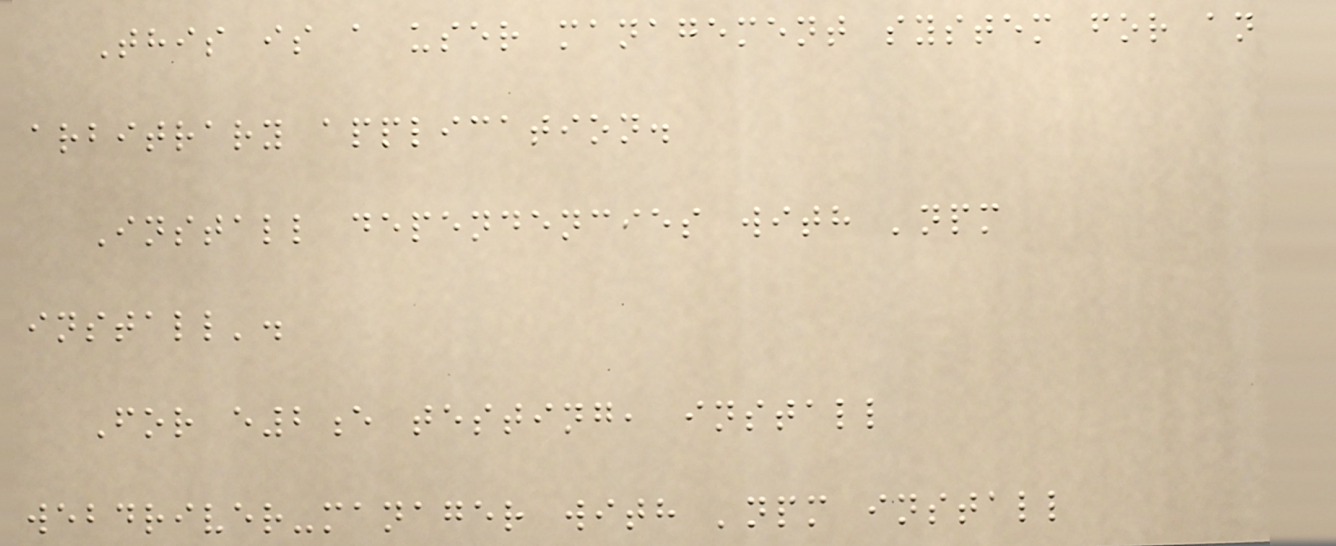This is a user management system for an
arbitrary application.
Install dependencies with 'npm
install'.
For e2e testing, install
webdriver-manager with 'npm install
